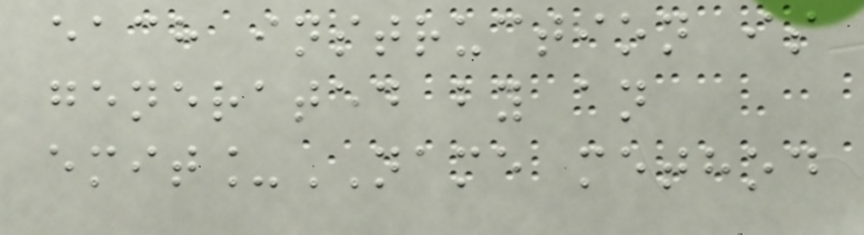each instruction is
generated by an
emit_NAME method
